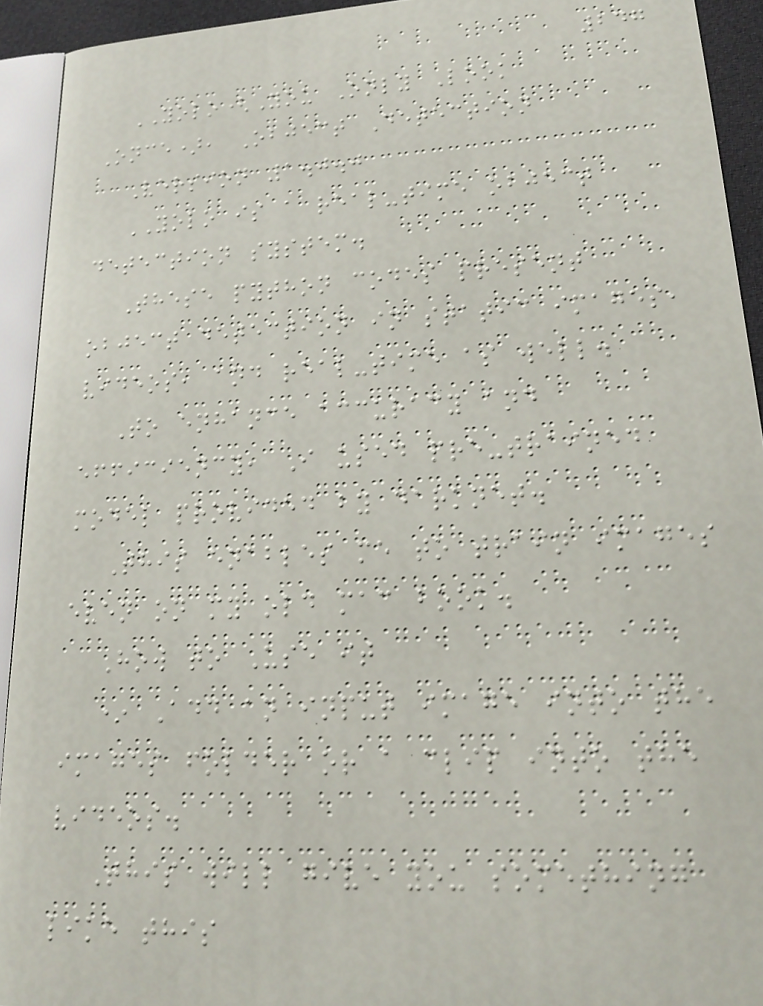247
YOLO(You Only Look
Once), Object Detection
Version 1.0.0
YOLO is a real-time object
detection system.
These python codes present
object detection in static images,
videos, and real-time as well.
To enhance accuracy and
efficiency, I used pre-trained
model provided by darknet.
This enables me to train images
even on my old mac book.
How to Use it
* Add an input image into the
images folder or a clip into the
videos.
This will give you something
like this
